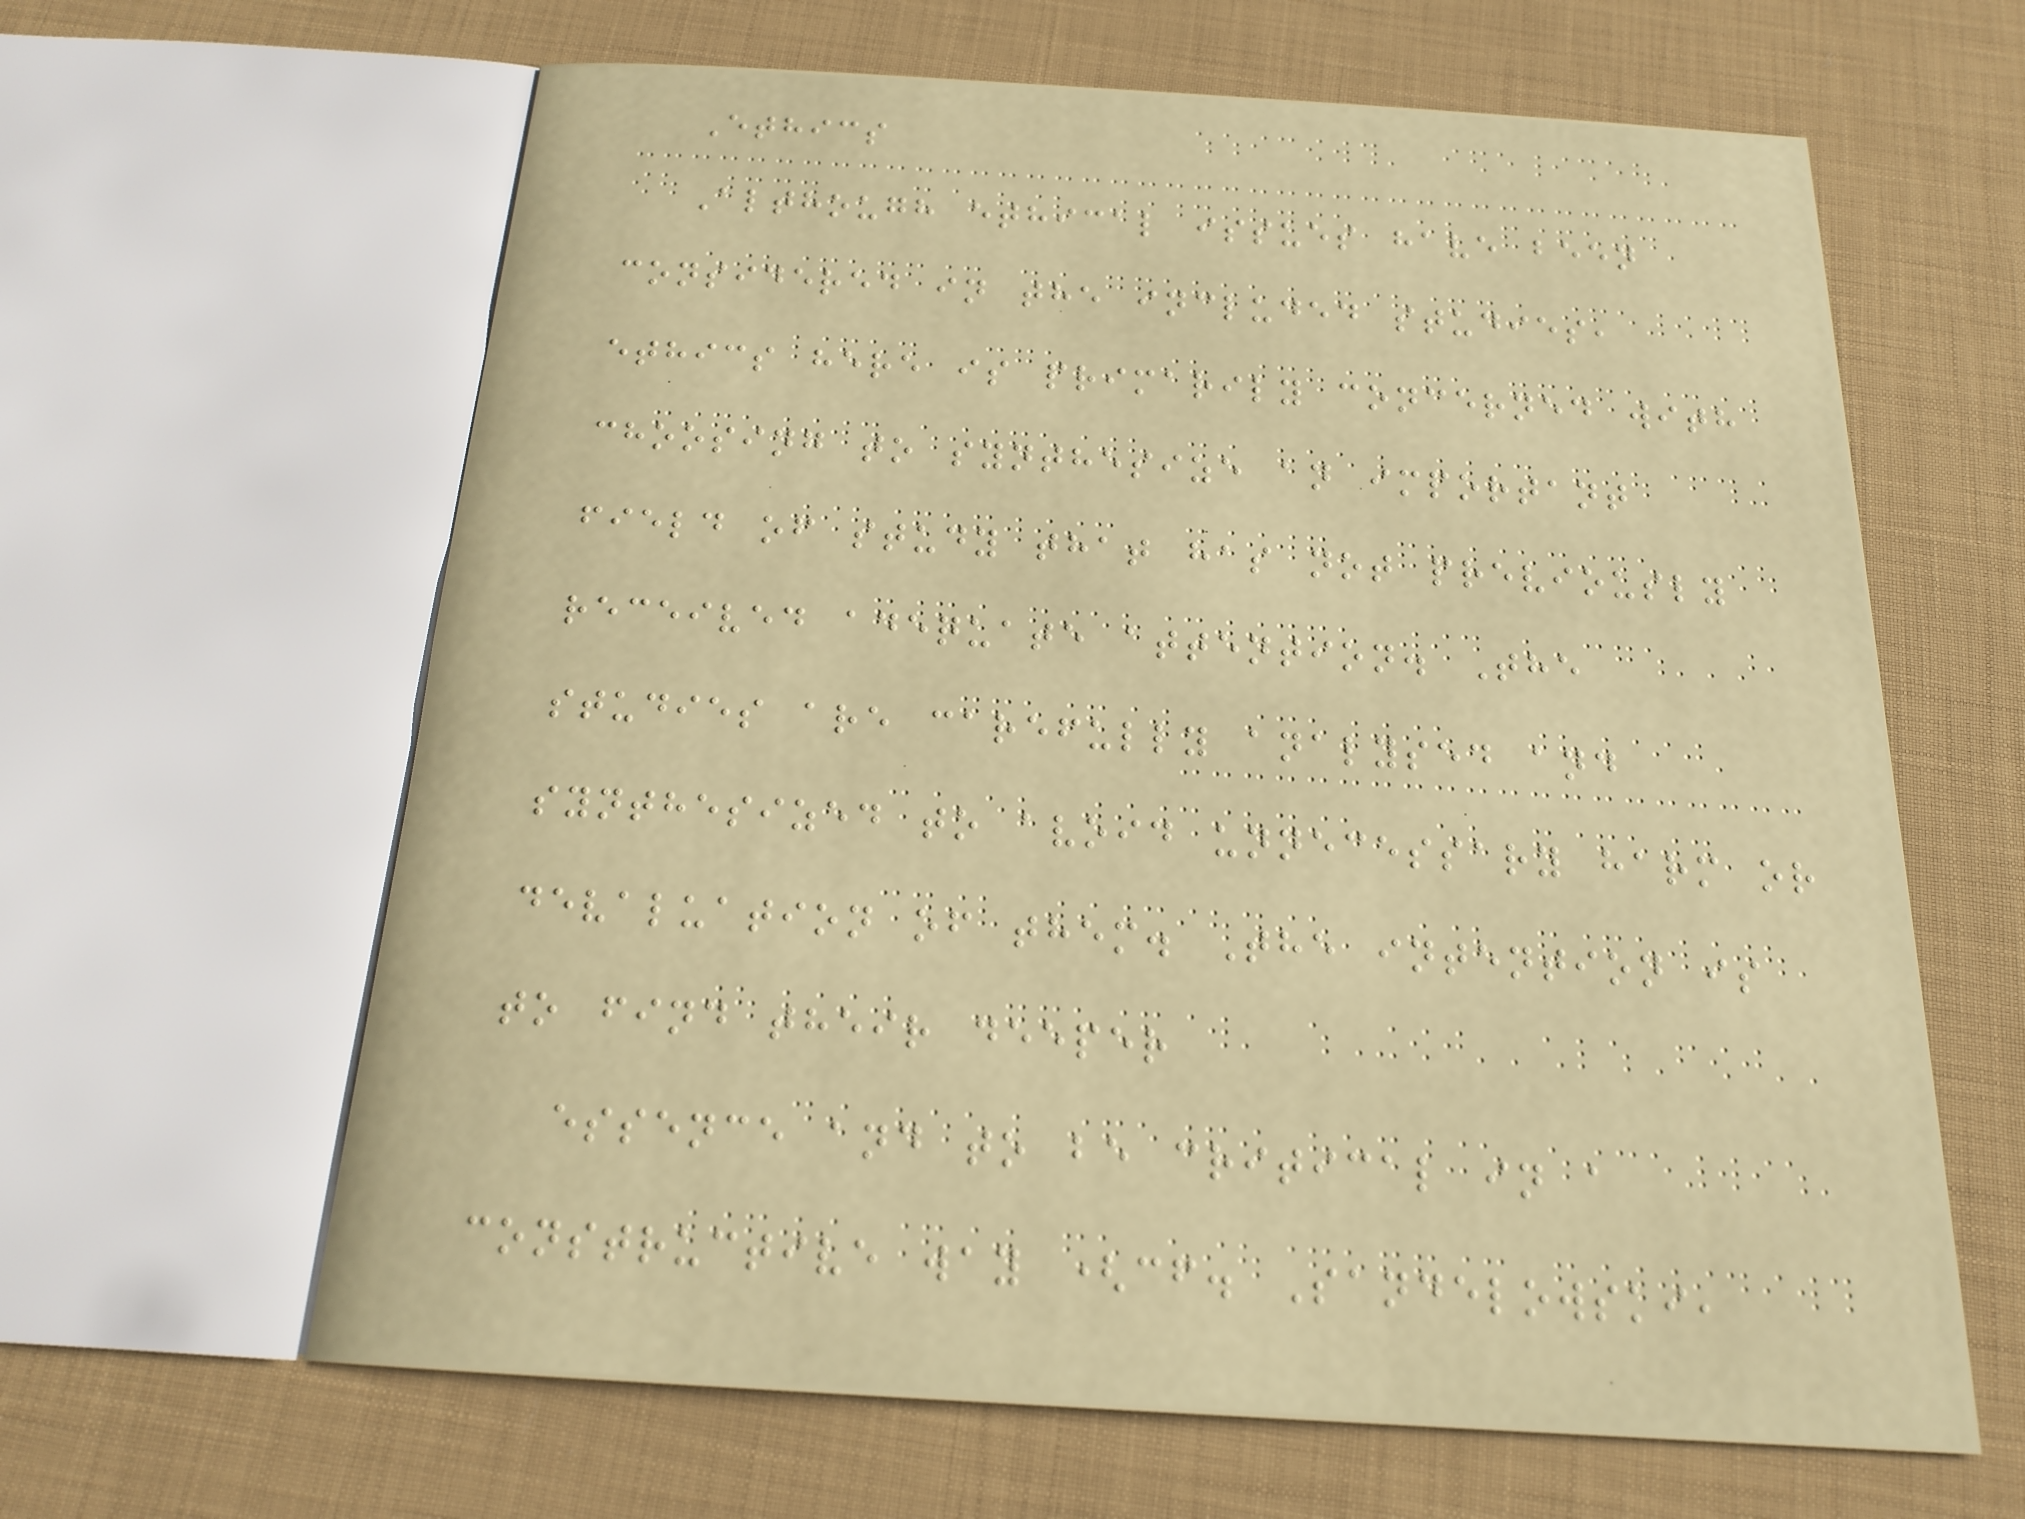Ethics
Although ethical issues have been
considered in the included studies,
ethics here is primarily concerned with
choosing to synthesize an important
field of study that has not previously
received adequate attention. The
studies are carefully analysed and
synthesized to avoid unnecessary harm or
devaluation of them. The intention is
to find their deeper
essence and to be critical in a
constructive way (cf. Sandelowski,
